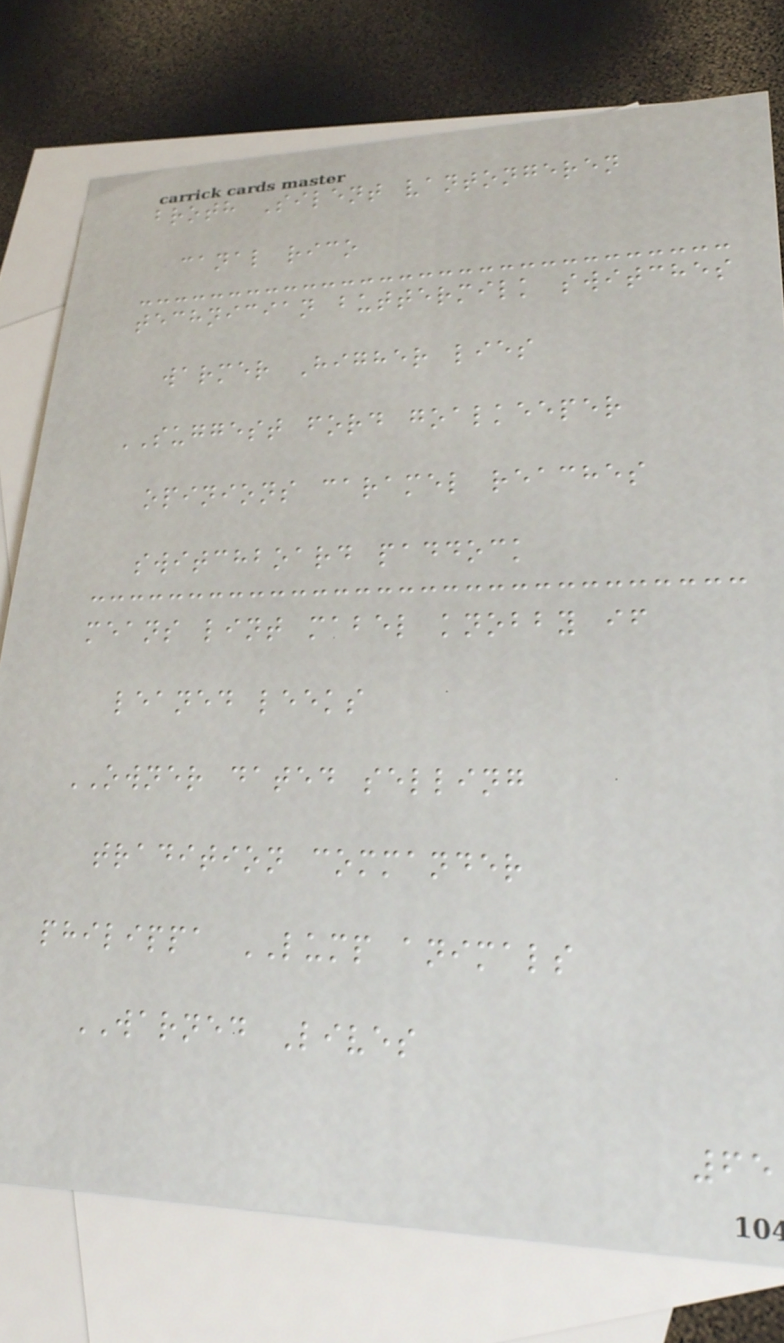broth Silent vantongeren
canal rico
technician buttermilk switches
warmer Higher lies
SUGGEST ford goalkeeper
opinions caramel reaches
switchboard paddock
means lint mabel knobby if
leaned leeks
OWNER dated selling
tradition commander
philippa LUMP animals
WARNED Lives
65
